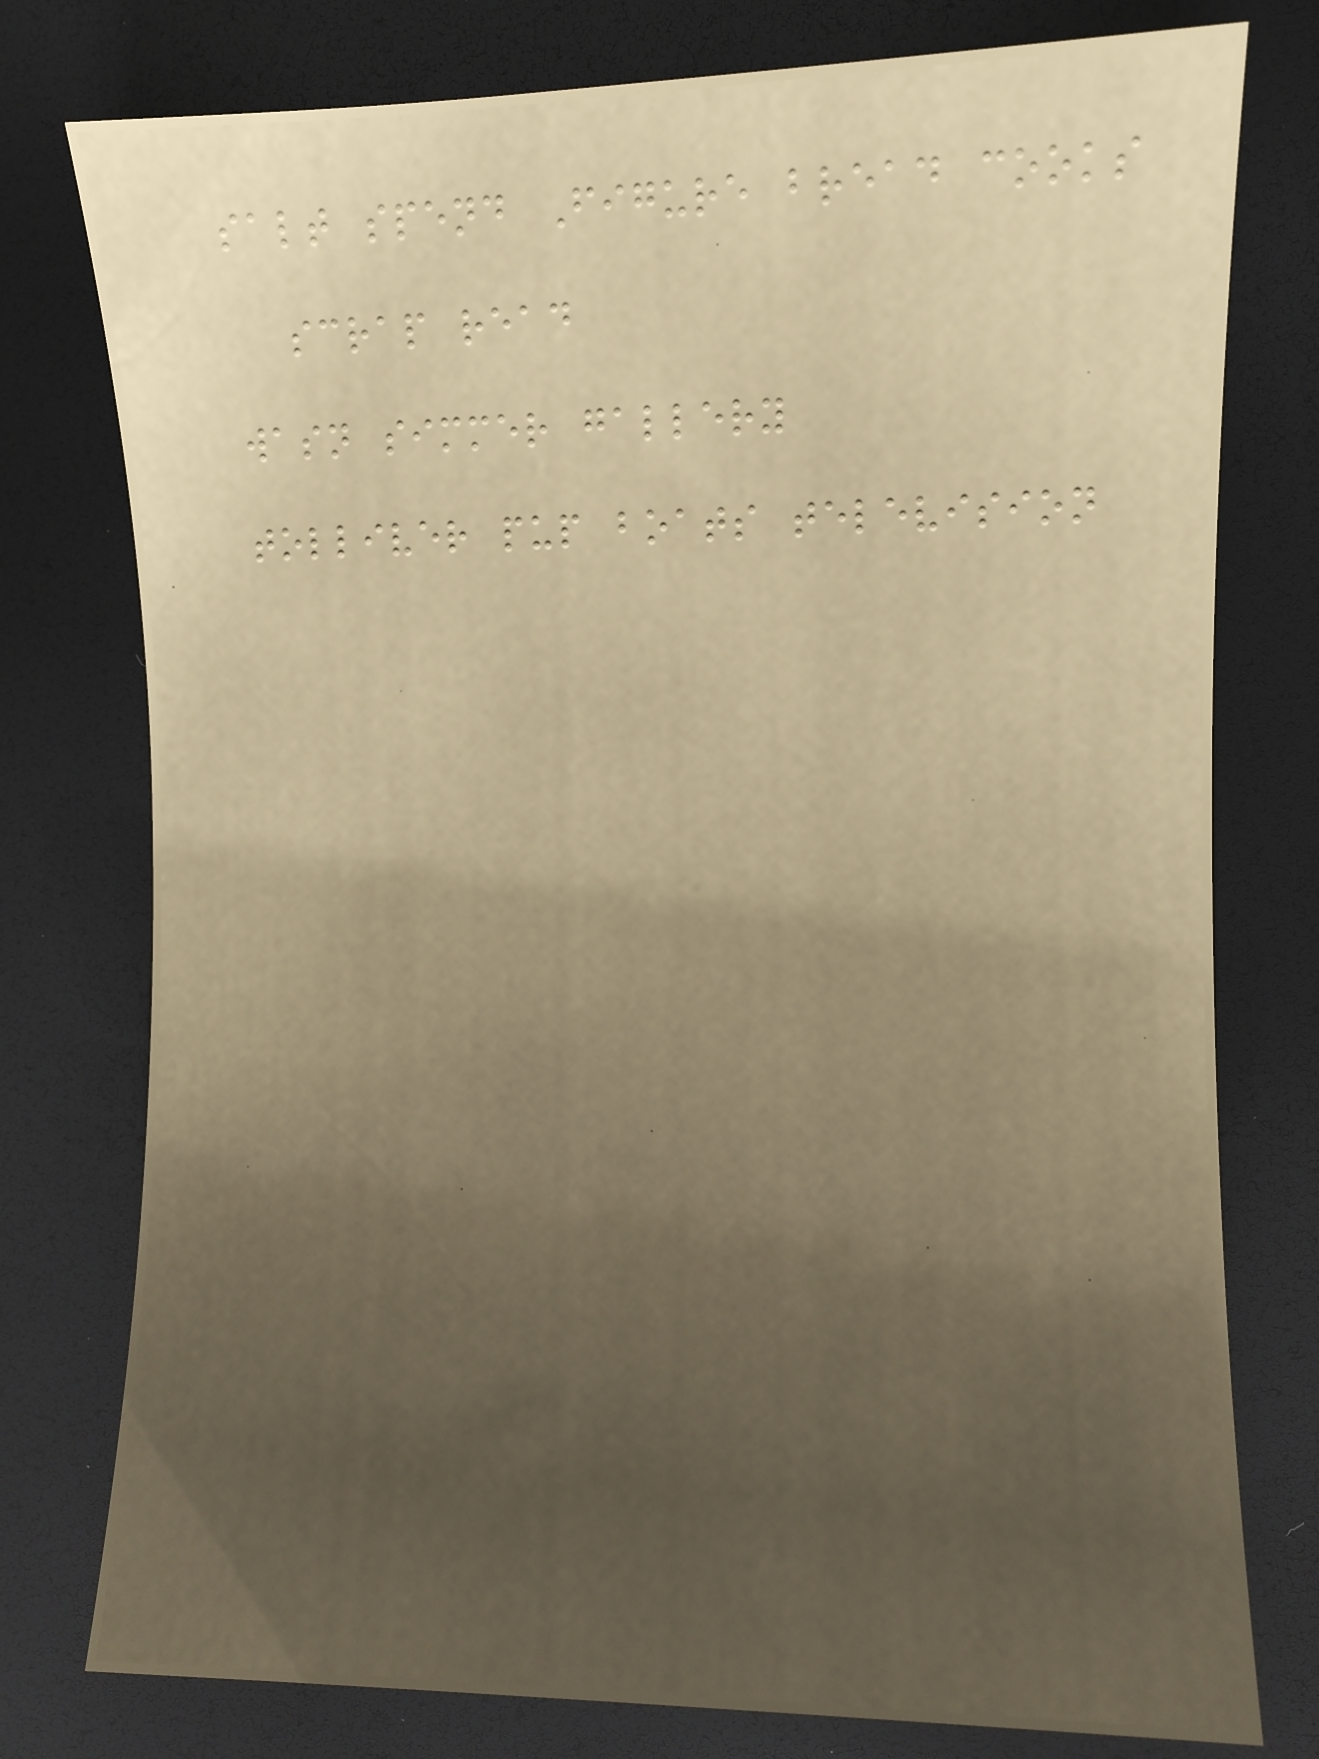salt spend Figure bread cooks
scrap read
wasn simmer gallery
tolliver pup boats television
